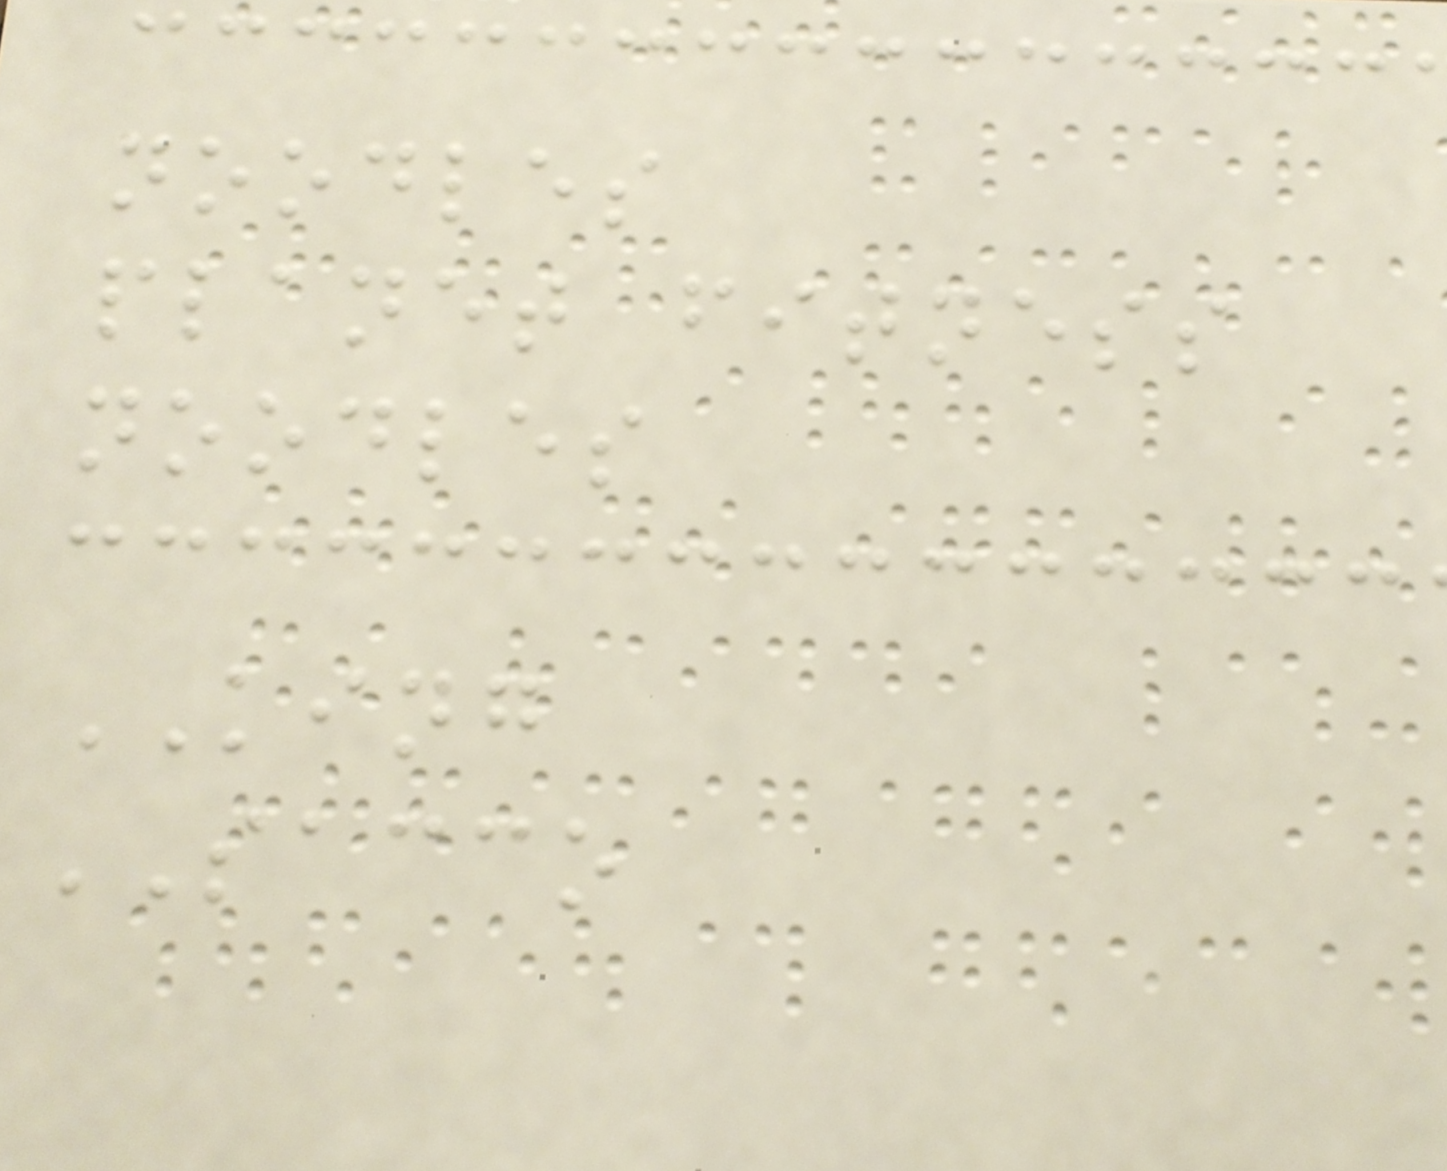noodles
planet fitness
noodles
KING
SACCO
